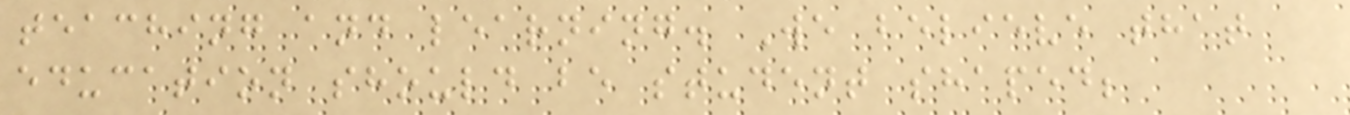teaching and learning. We believe that
education should be student shaped;
